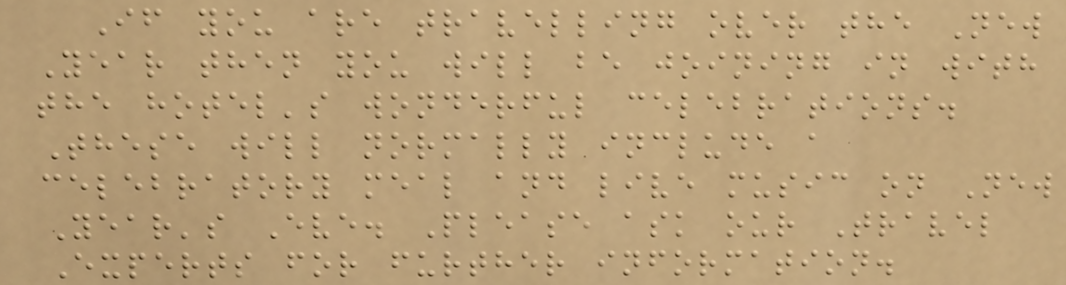If you are travelling over the New
Year then you will be joining in with
the hotel's wonderful celebrations.
These will normally include a
celebratory meal and live music on New
Year's Eve. Please ask our Travel
Experts for further information.
